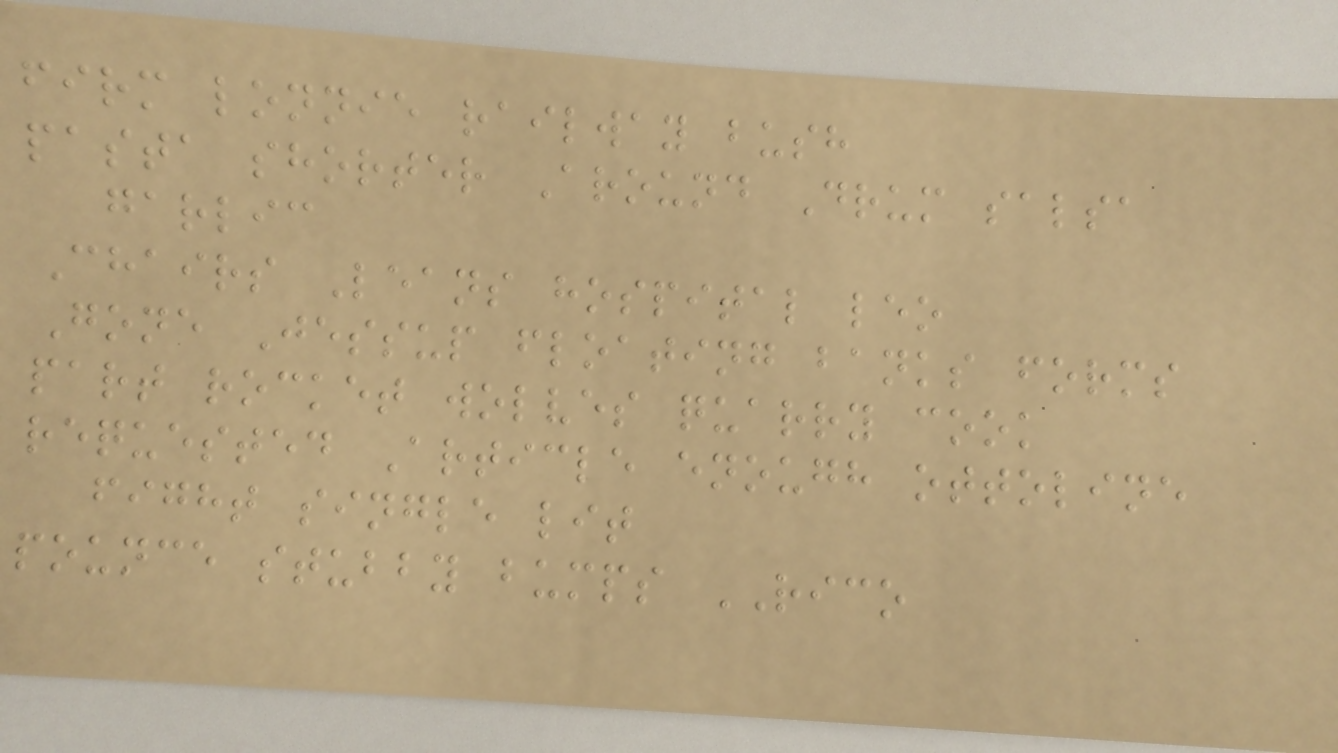firm lonnie railway bush
pasta shorter Around Drum salsa
garlic
Chairs Leans hospital leo
Gone Jessup floating banks forms
part rocket wolves quarry cook
requested Article enough ottoline
fight single lit
pounce stubby bumps RICO
